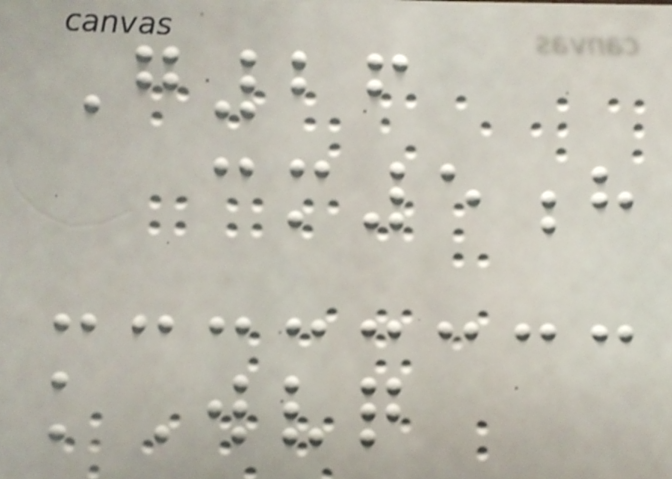G26
cm5h
kWvq
